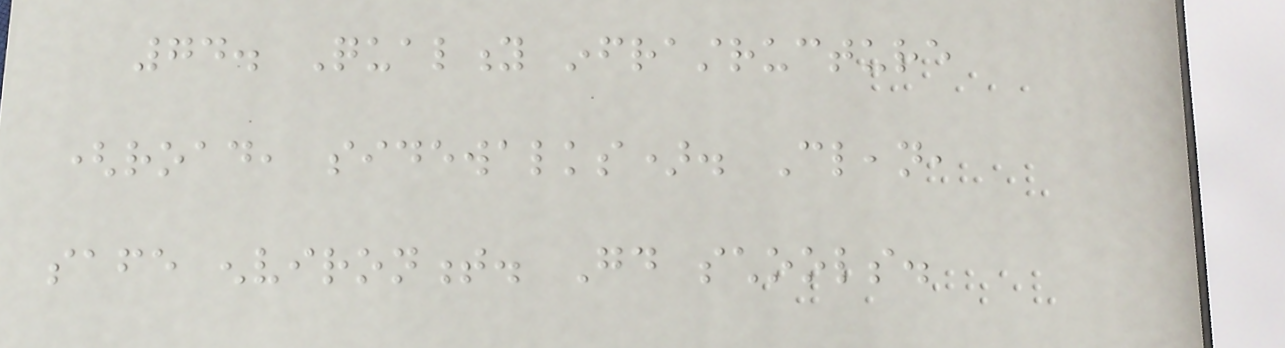74. Quality infrastructure
(road, sidewalks). Clean,
safe environment. Good schools.
